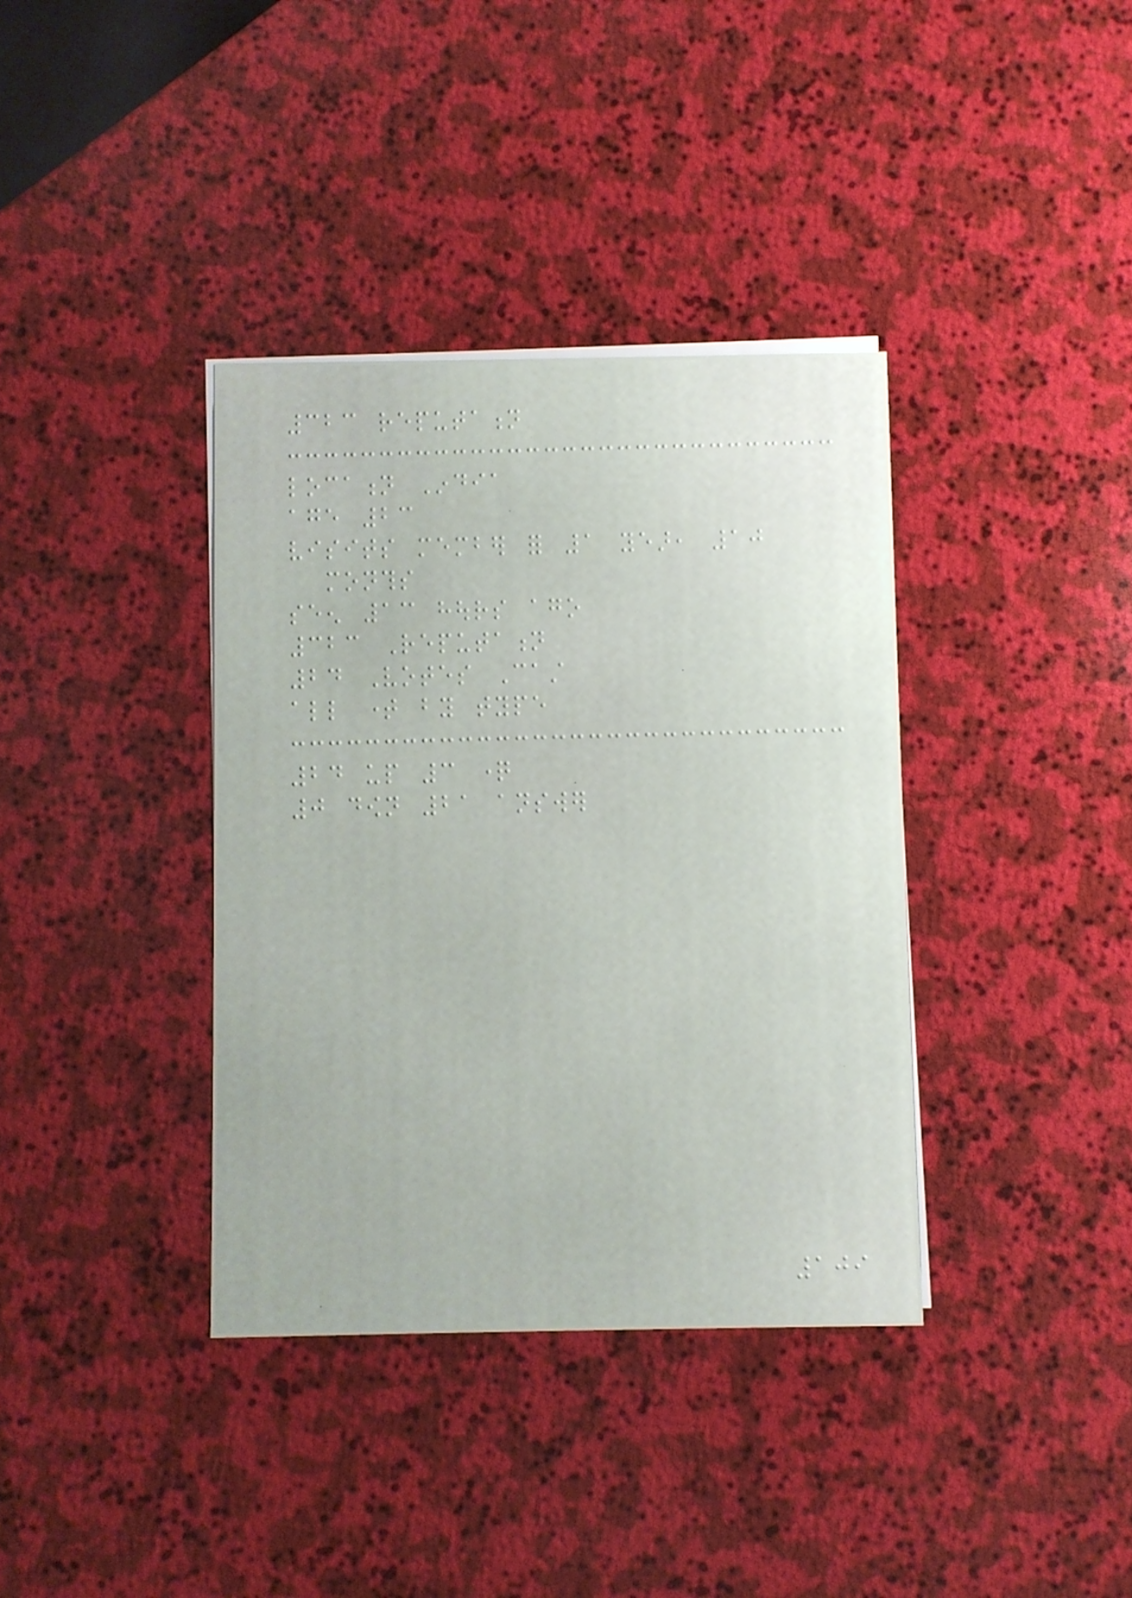323 reputation
location India
age 23
visits member for 1 year, 10
months
seen 13 hours ago
323 Reputation
24 Votes Cast
all time by type
24 up 3 question
0 down 21 answer
109
